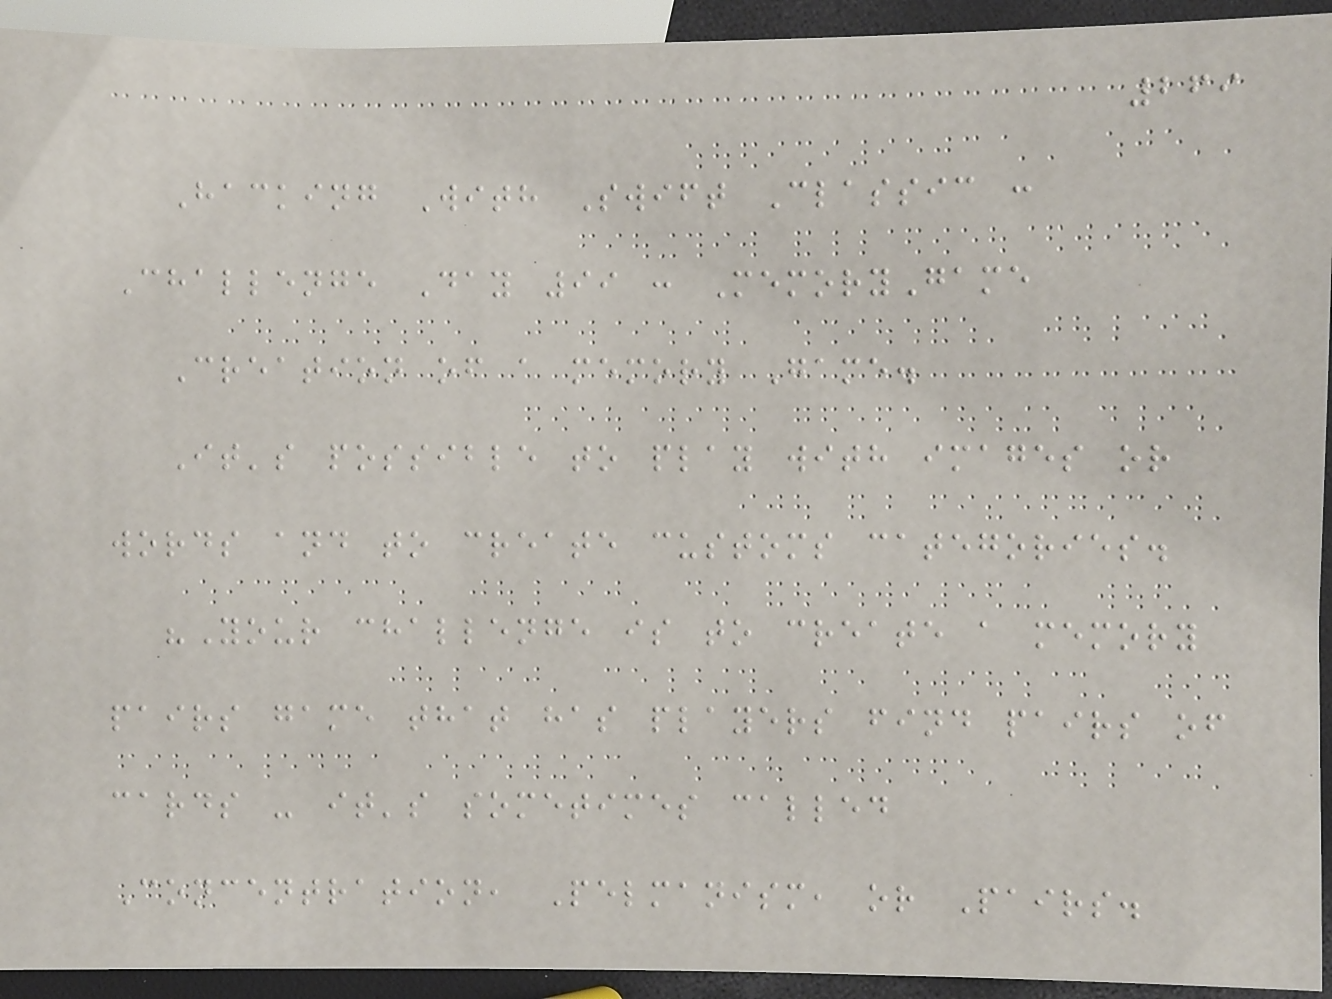269
Hacking With Swift Classic :
Challenge Day 99 : MemoryGame
Creation of a memory Game.
It's possible to play with images or
words and to create customs categories.
"Your challenge is to create a memory
pairs game that has players find pairs of
cards - it's sometimes called
Concentration, Pelmanism, or Pairs.
